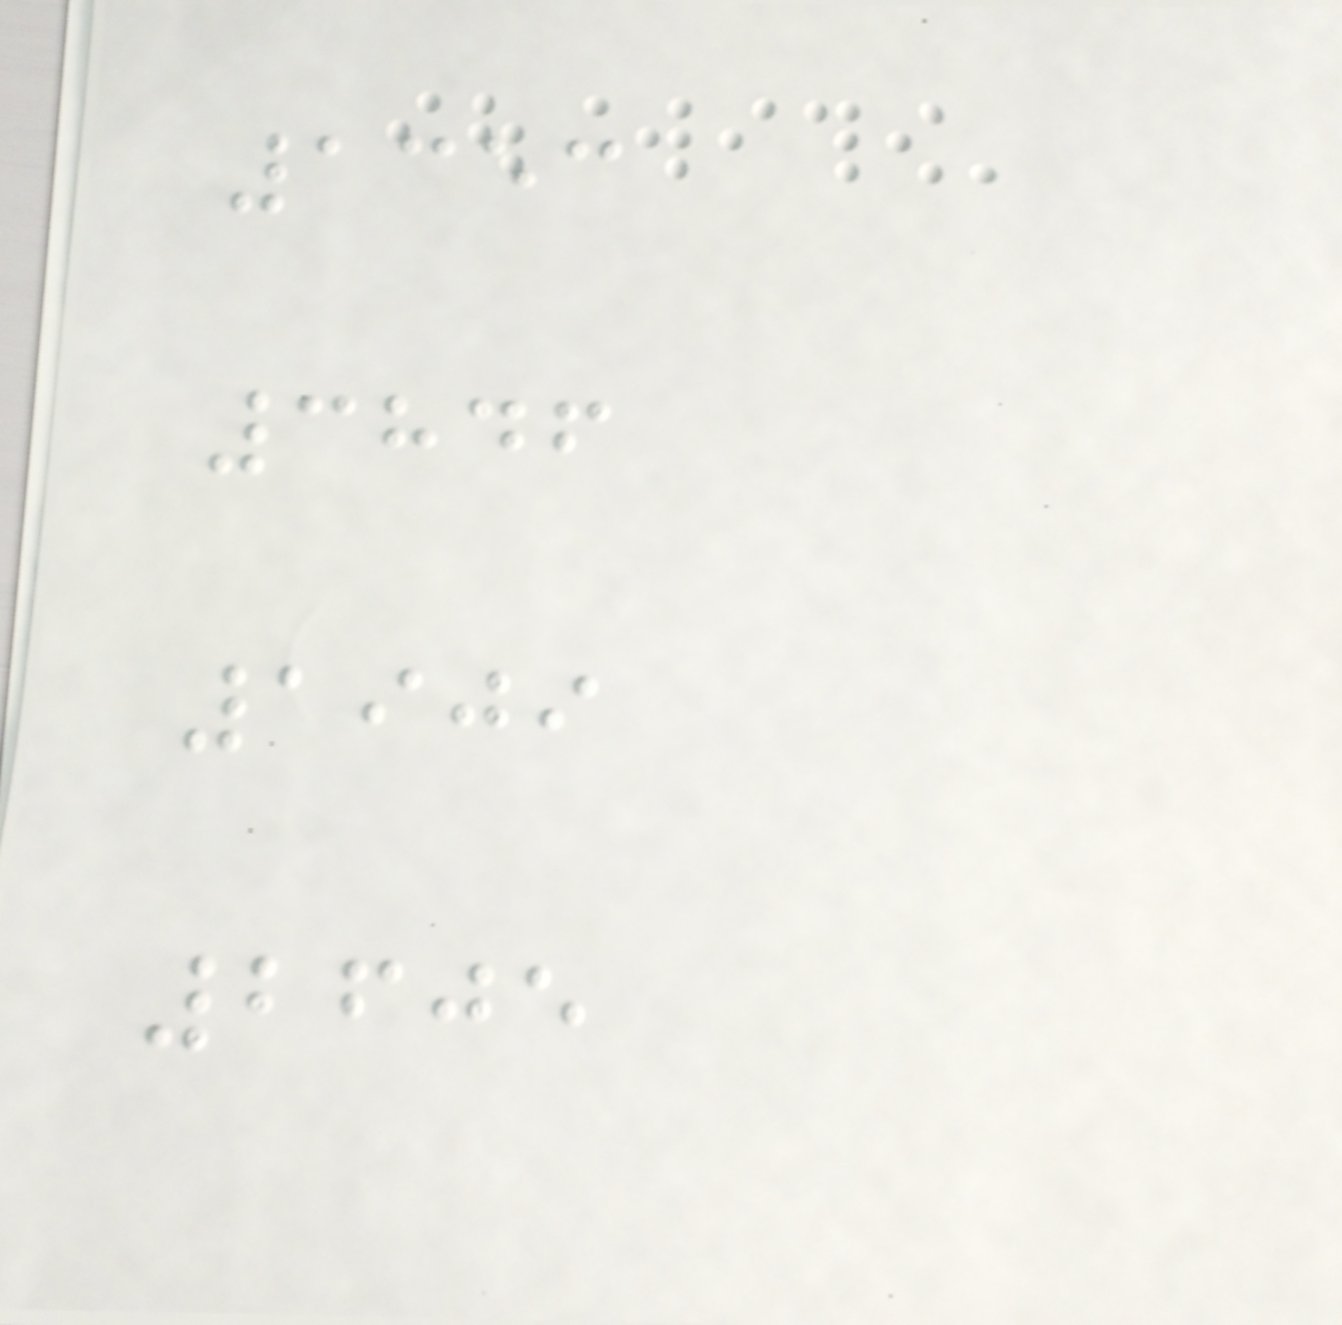1353
3846
1909
2605
